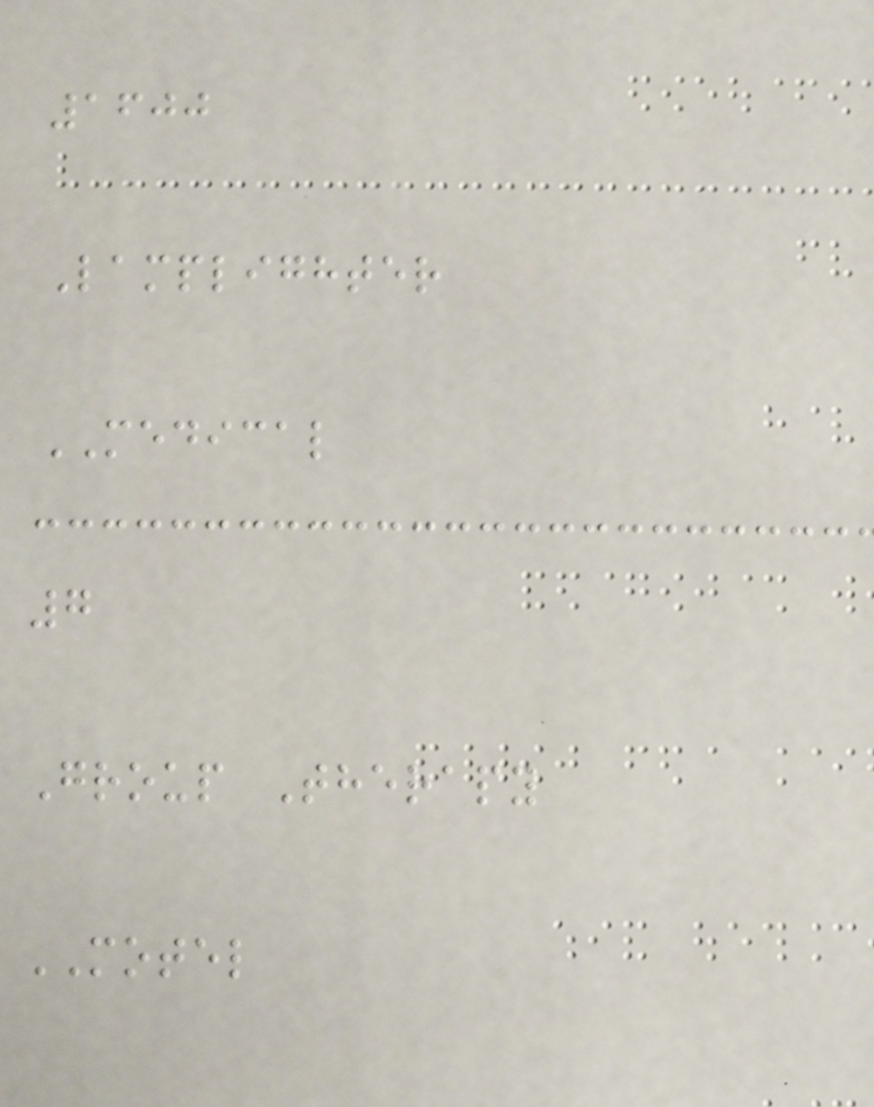1600
Lamplighter
MEDICAL
7
Group Therapy
MOTEL
